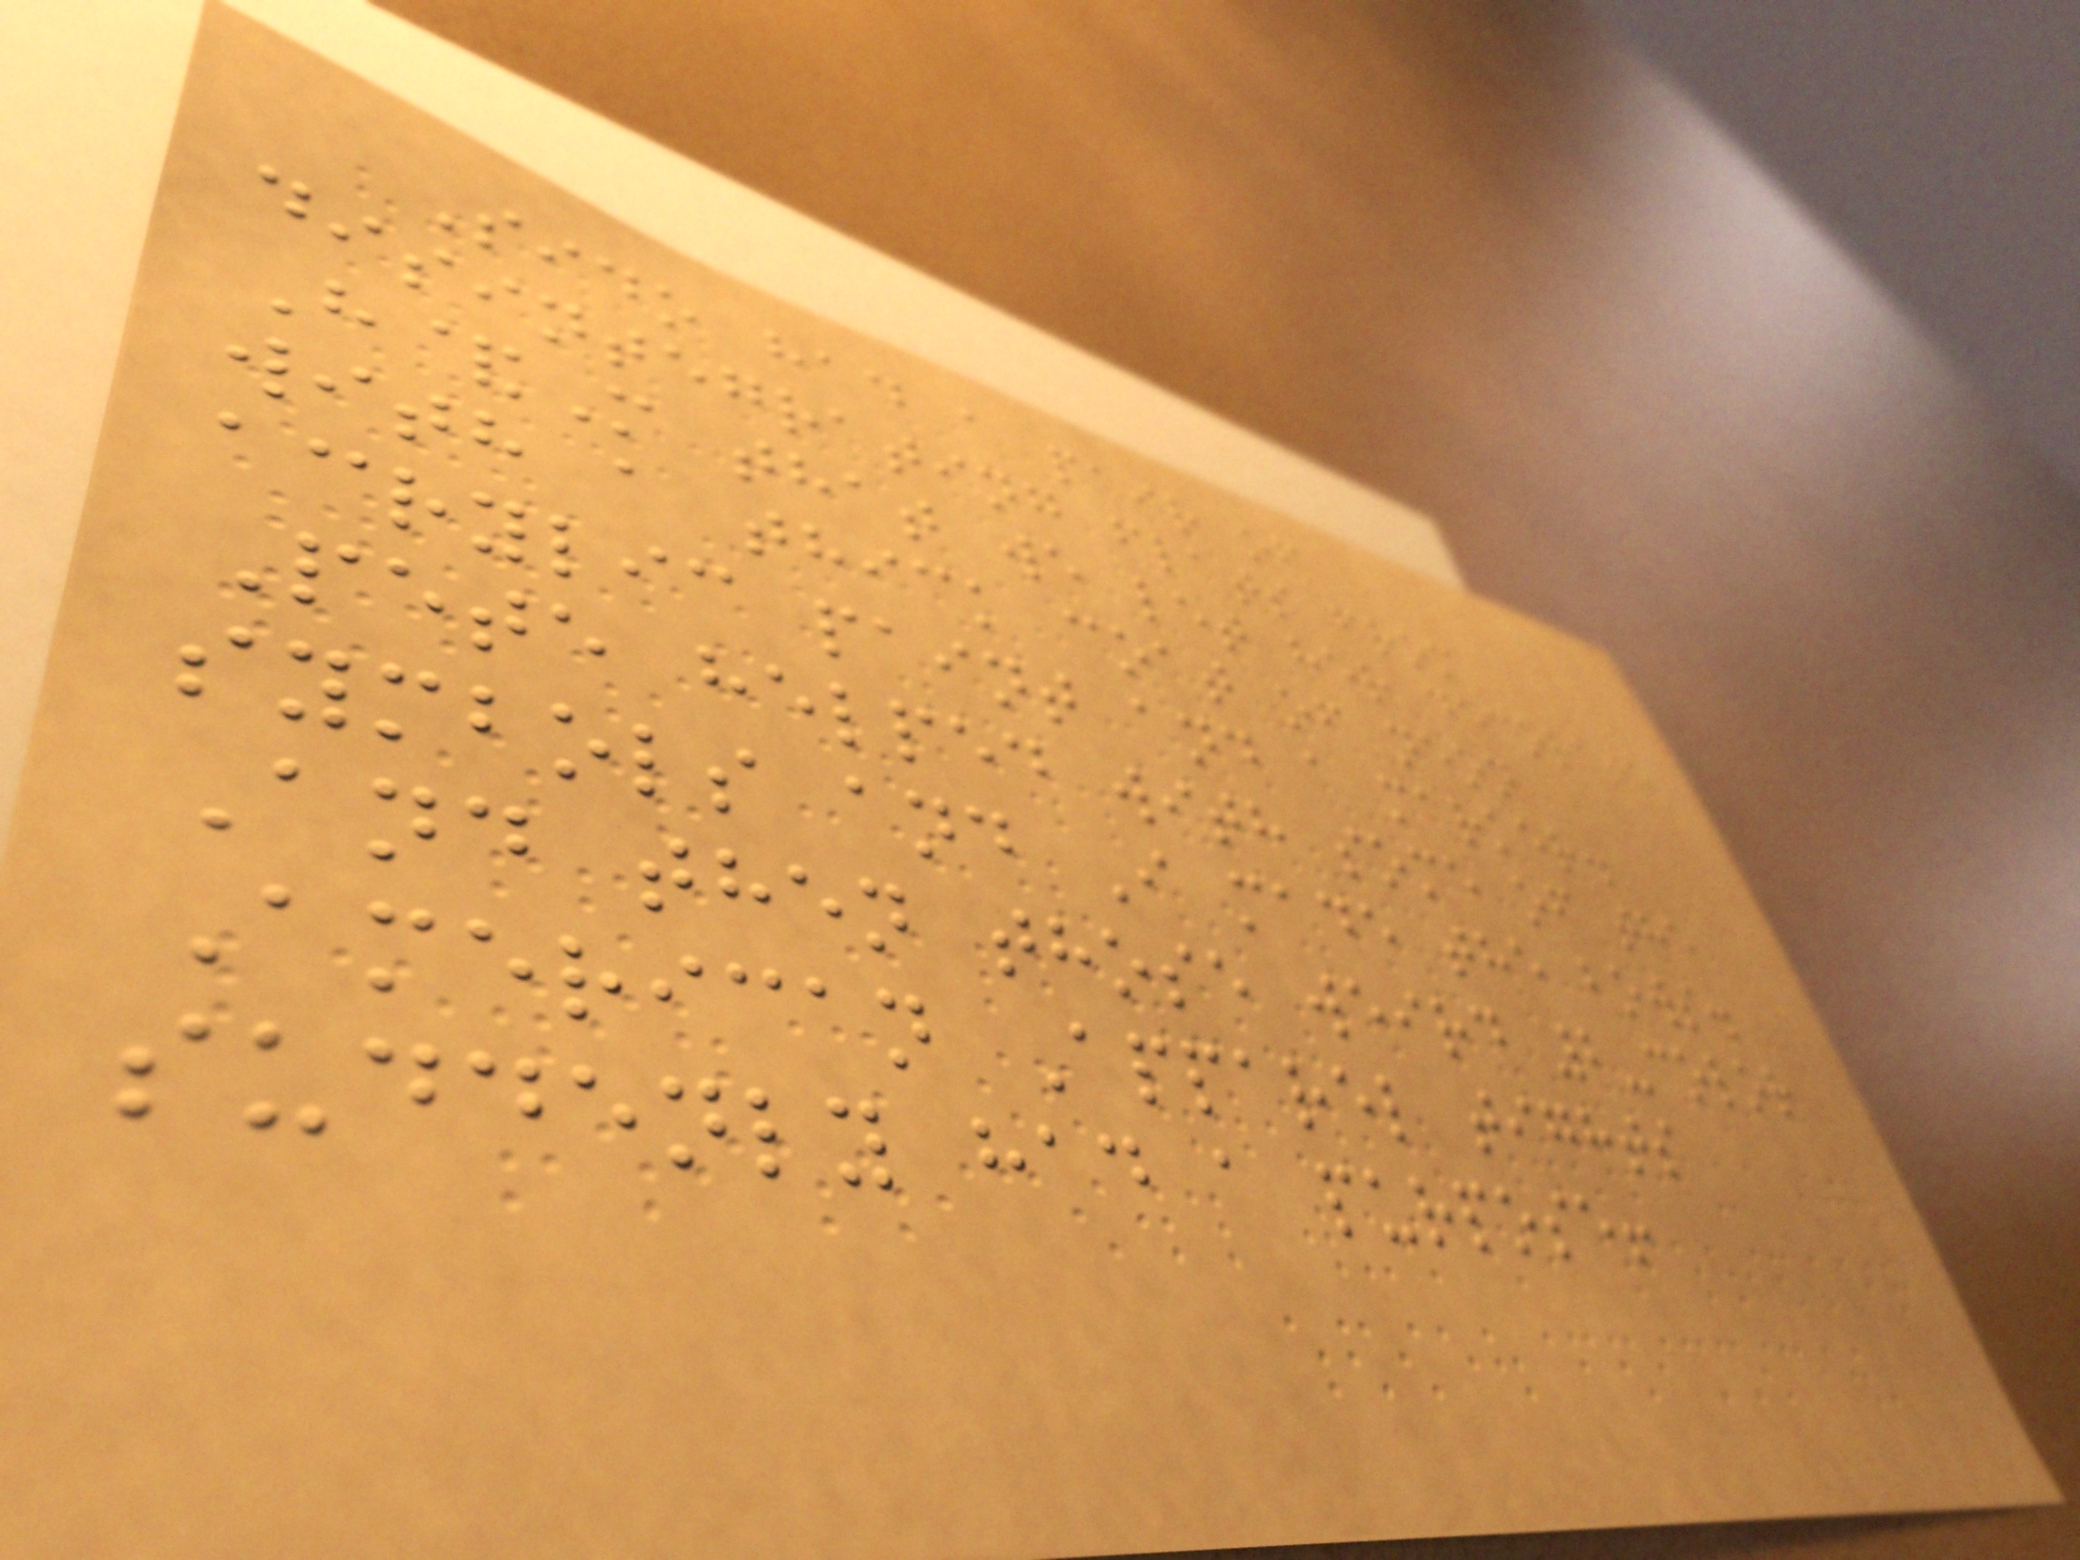Sido had a pair of
disintegrating flats from
H&M that we let her decorate
with a thick coat of neon
acrylic paint and a marker.
Pete helped with some of the
symbols and I made the bows.
And then those weird 2-color
American Apparel tights
suddenly had a purpose!
